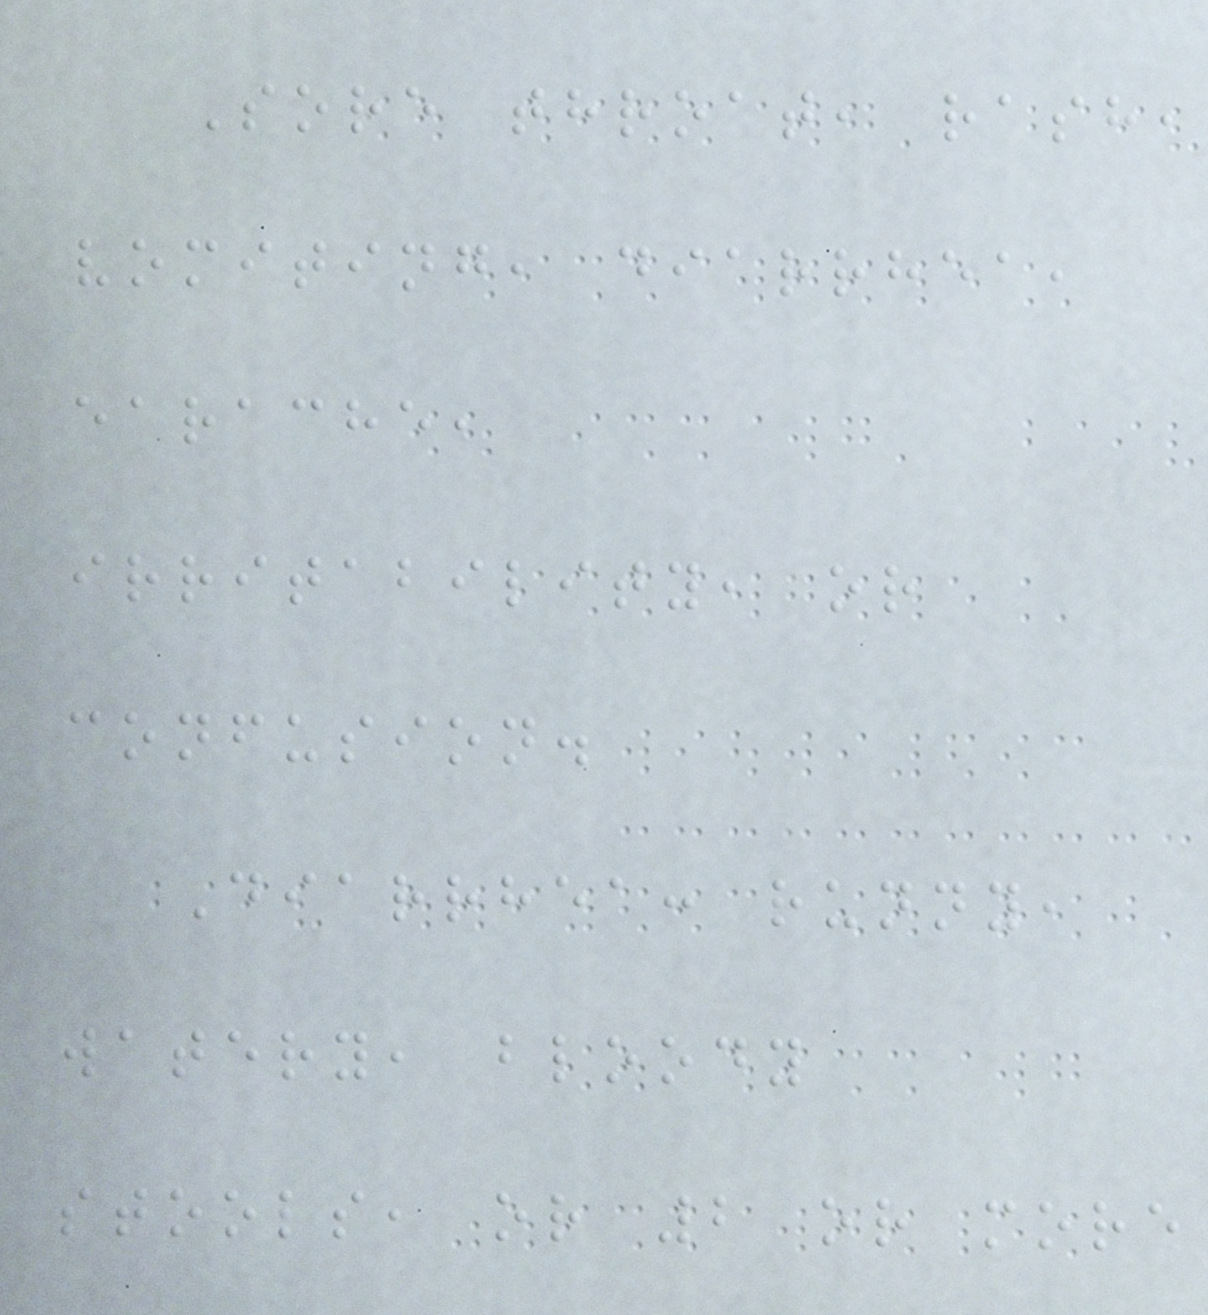Sore throat, rash,
vomiting, diarrhea,
earache,
irritability, or
confusion.
Diarrhea: runny,
watery, bloody
stools, or 2 or more
